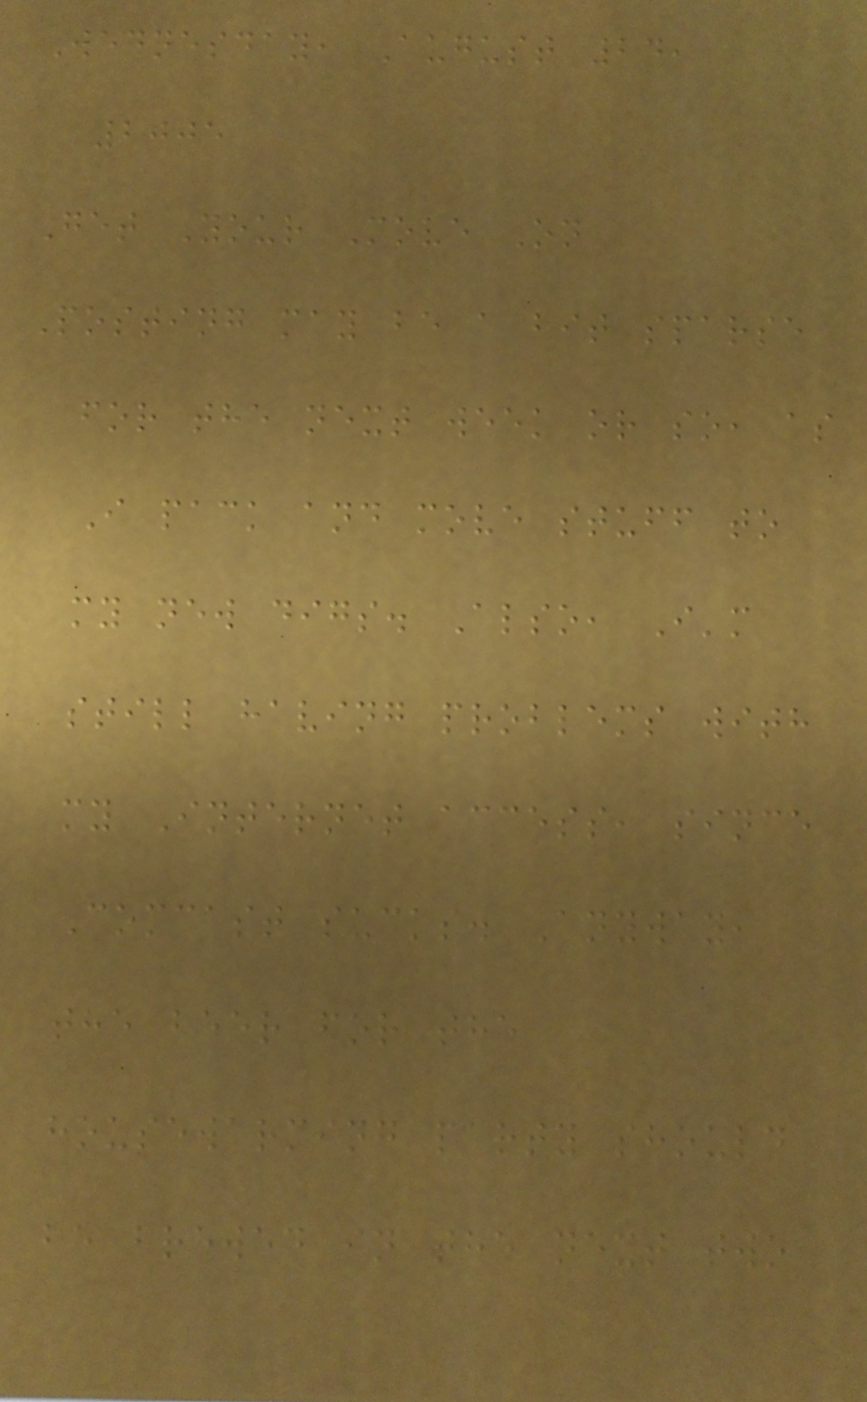Wednesday, August 24,
2005
Get Your Move On
Posting may be a bit sparse
for the next week or so, as
I pack and move stuff to
my new digs. Also, I'm
still having problems with
my Internet access, since
Comcast sucks. Anyway,
the beer for the
housewarming party should
be brewed in the next two
